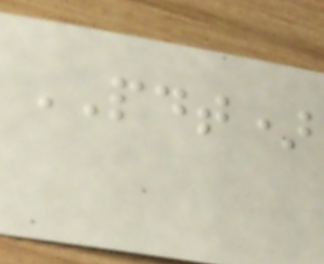PDT)
